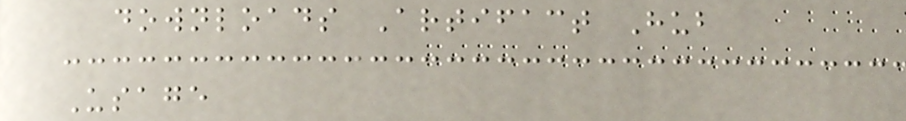downloads Artifact Hub
Usage
